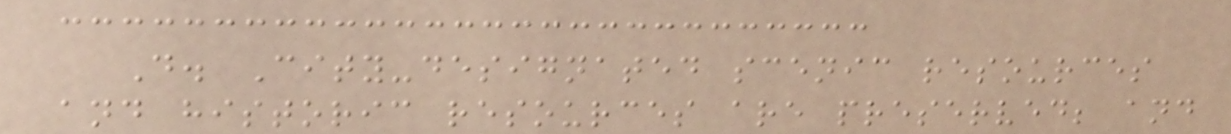D. City-designated scenic resources
and historic resources are preserved; and
